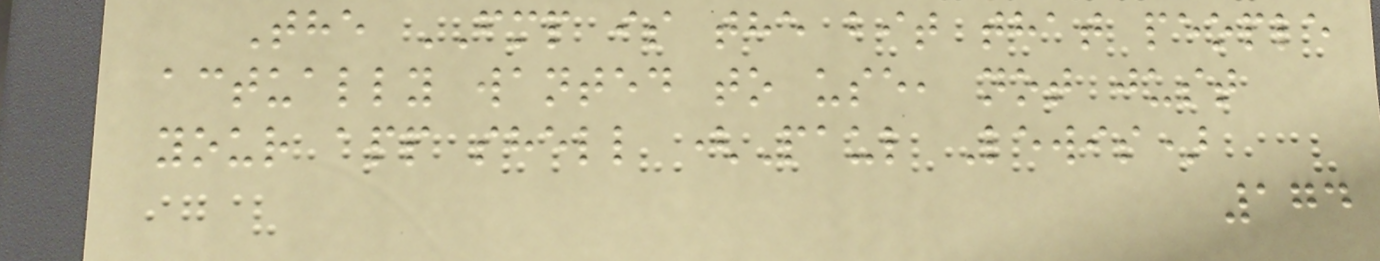The FMP is the bit that people
actually wanted to use, not just
your app shell (Paul Lewis)
174
